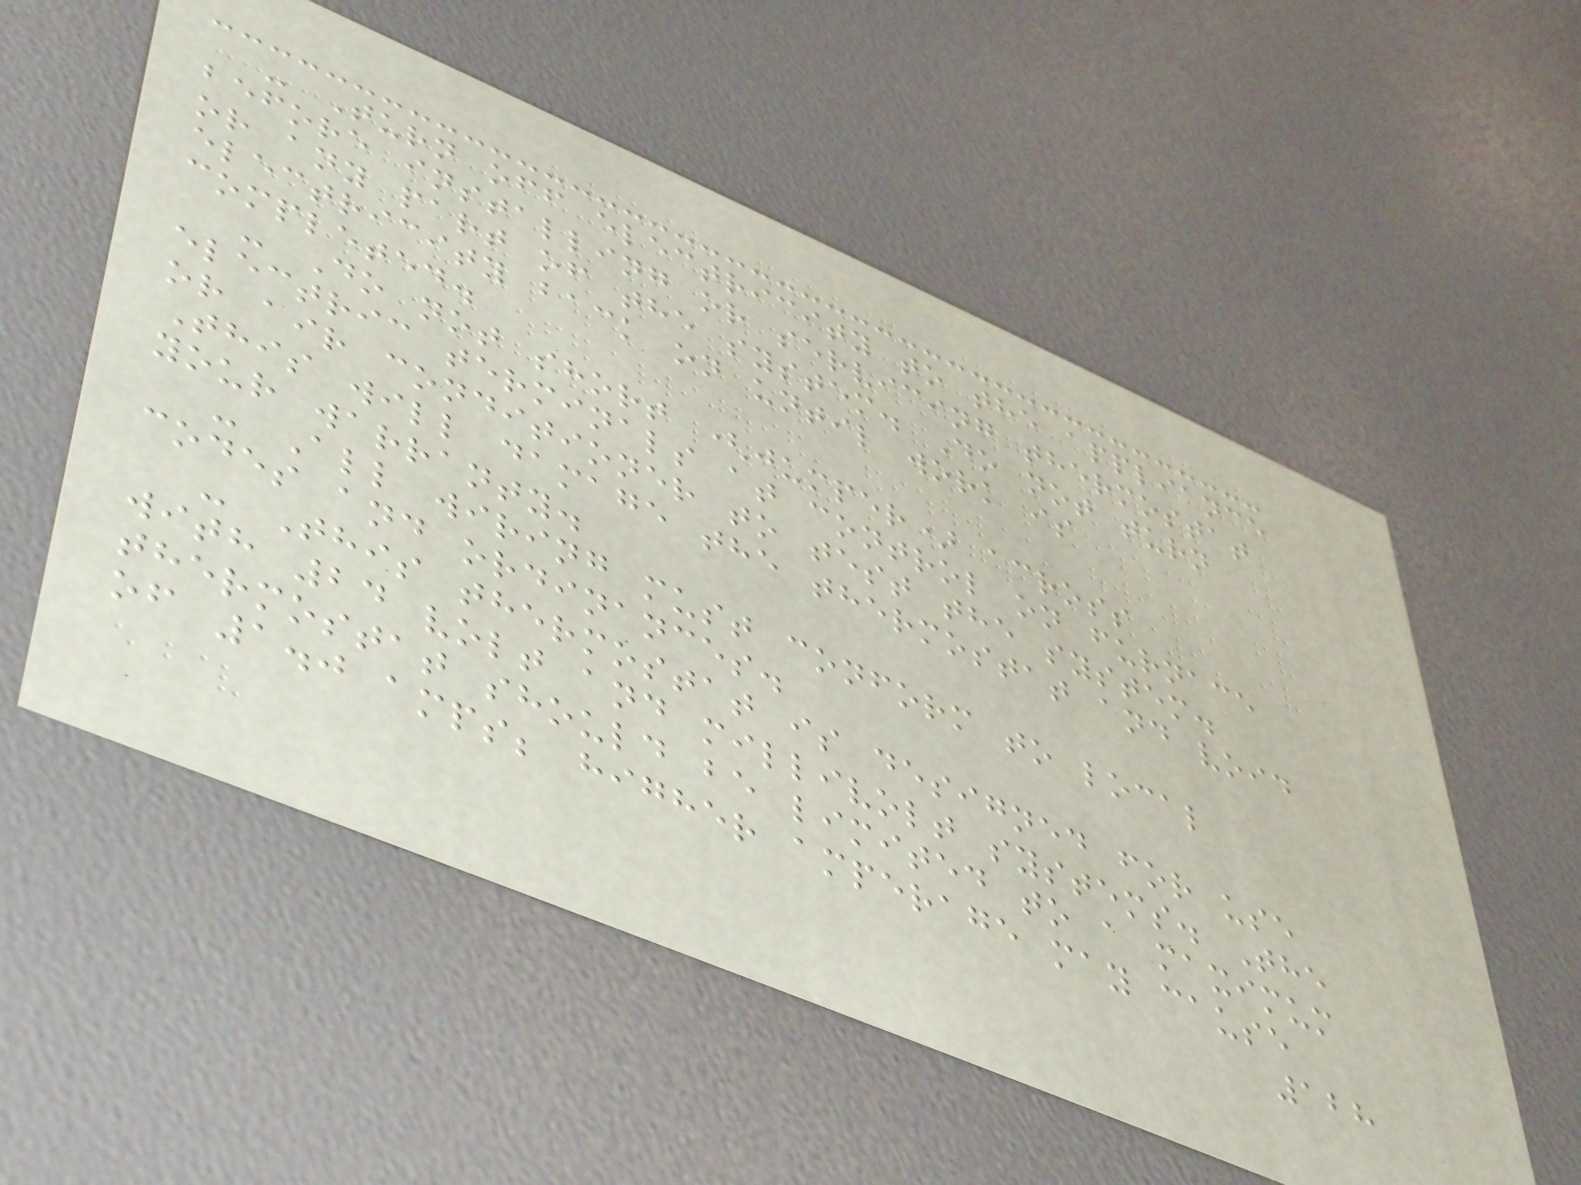- Turn off electricity to the appliance
before installing or servicing thermostat
or any part of the system. Do not turn
electricity back on until work is
completed.
- Do not short (jumper) across
electric terminals at control on furnace
or air conditioner to test the system.
This will damage the thermostat and void
your warranty.
- All wiring must conform to local
codes and ordinances.
- This thermostat is designed for use
with 24 volt and millivolt systems. The
thermostat should be limited to a maximum
of 1.0 amps; higher amperage may cause
128
